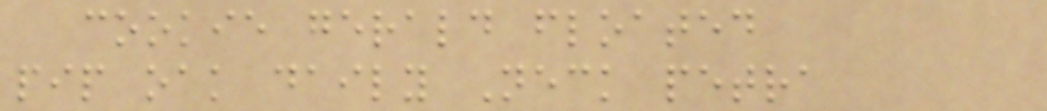cookie gerald floated
pip oak daily Neck petra
